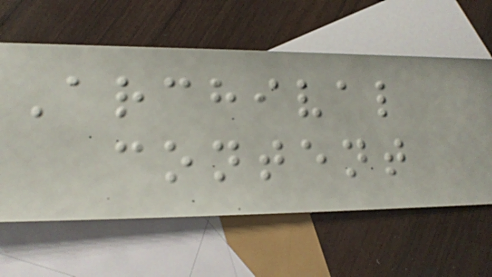Archival
content
